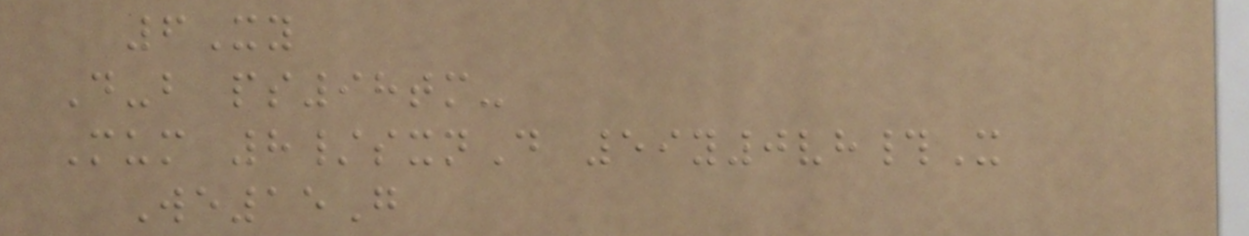6Xy
D-b ps98tm-
Mum 8/sxnD 59y0vh#X
We15G
